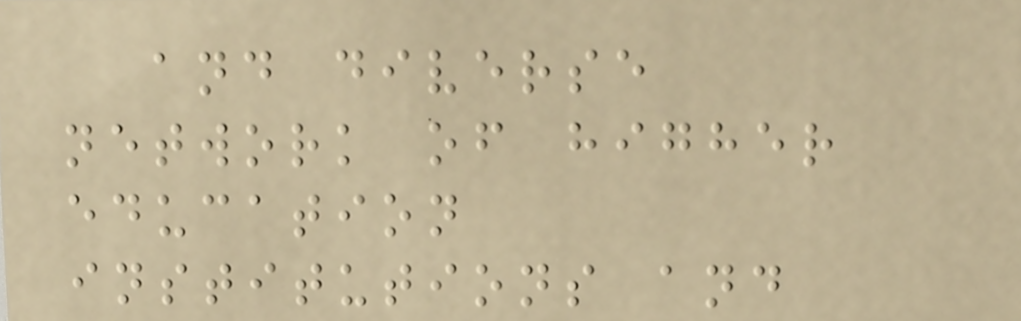and diverse
network of higher
education
institutions and
